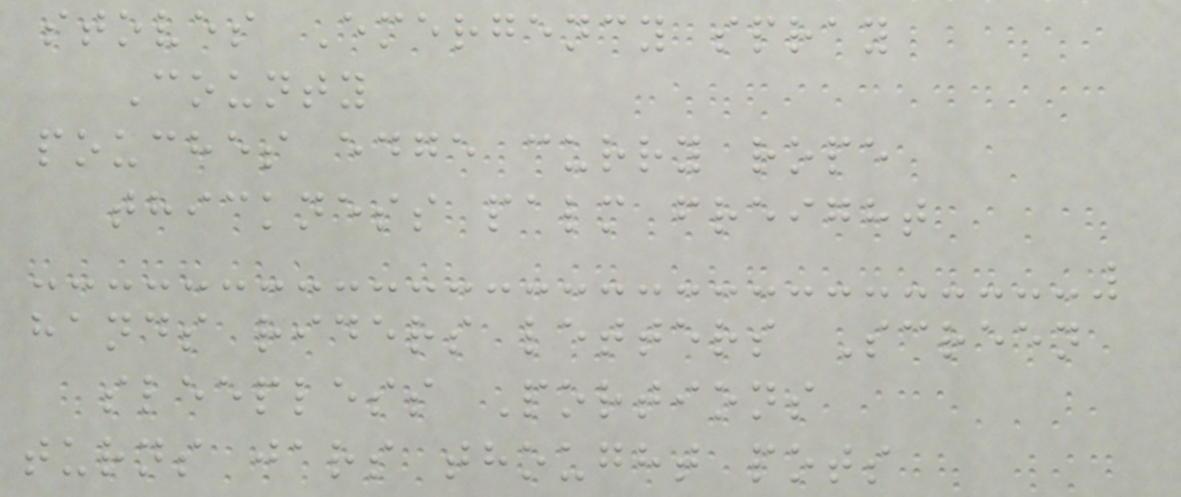stoves Emergency spray
County
pouches edge curry rope
thickness palm freight
hands riders letters Screen
sleepless Portions
turns jars thought pots
